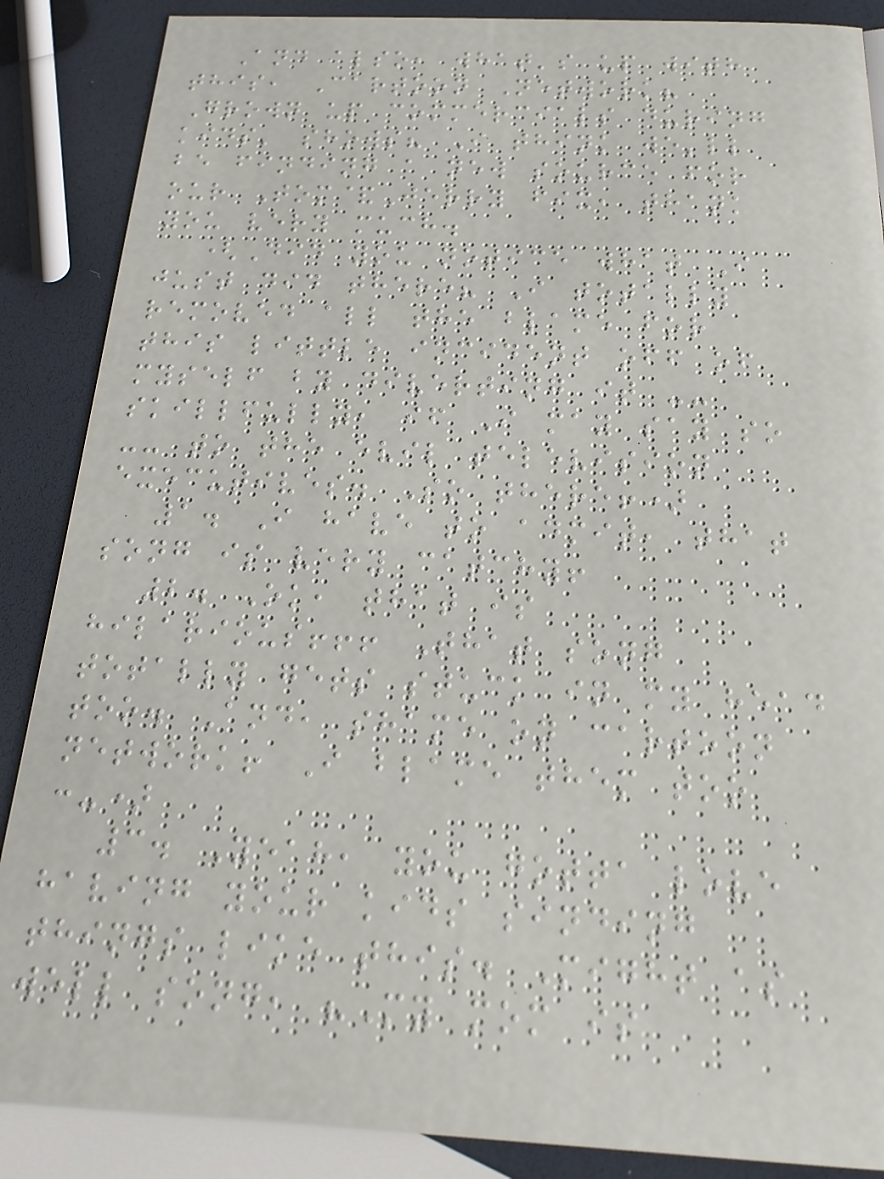And also, what's up with
this, Cartoon Network?
Grown up commercials during
kids' shows? I think we'll
be finding a new source for
our Tom&Jerry fix, thank
you very much.
(Did you notice what I
just did there? I totally
removed all the blame for
this little incident off of
myself by diverting it --
skillfully, if I may say so
-- to the evil television
executives. So there!)
1. I have to admit, that
song is very catchy!
2. Ok, that is
hilarious!!! That song
totally gets stuck in my head
too. And, shame on cartoon
network! I blame them too
:-)
3. Yeah, you gotta love
having your kids sinding
things like this. Might as
well song, "My mom is
